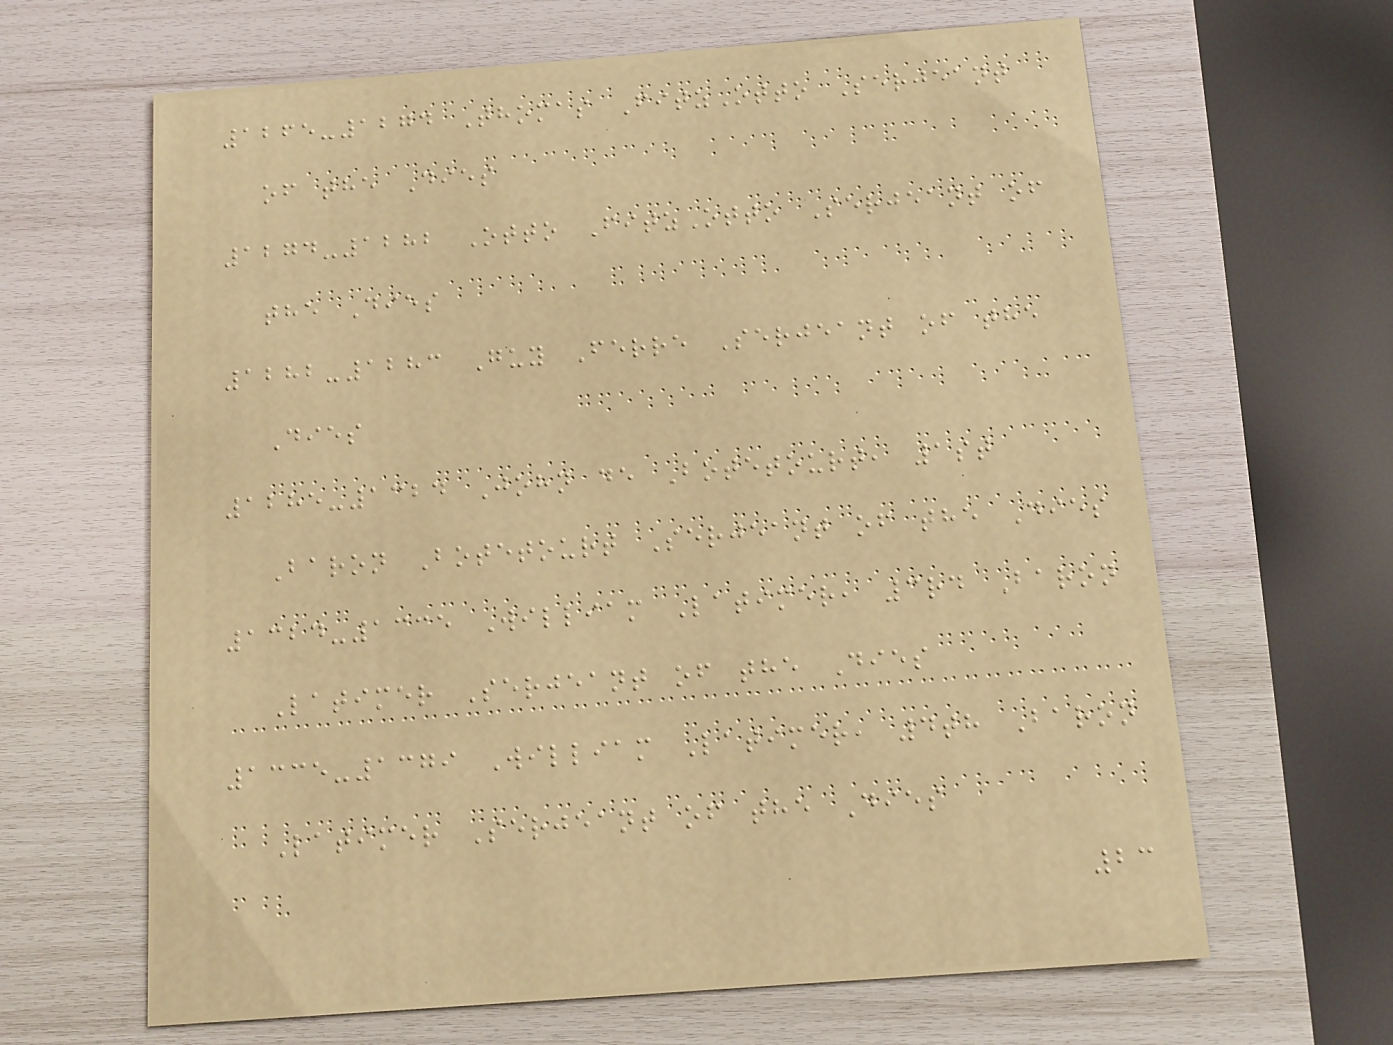1265-1274 Thomas FitzOtto Serjeant
of the Dies
1274-1282 Otto FitzOtto Serjeant of
the Dies
1282-1283 Guy Ferre Serjeant of the
Dies
1285-1324 John de Botetourt, 1st
Baron Botetourt Serjeant of the Dies
1324-1335 William Latimer, 3rd Baron
Latimer Serjeant of the Dies
1335-1379 William Latimer, 4th Baron
Latimer Serjeant of the Dies
23
